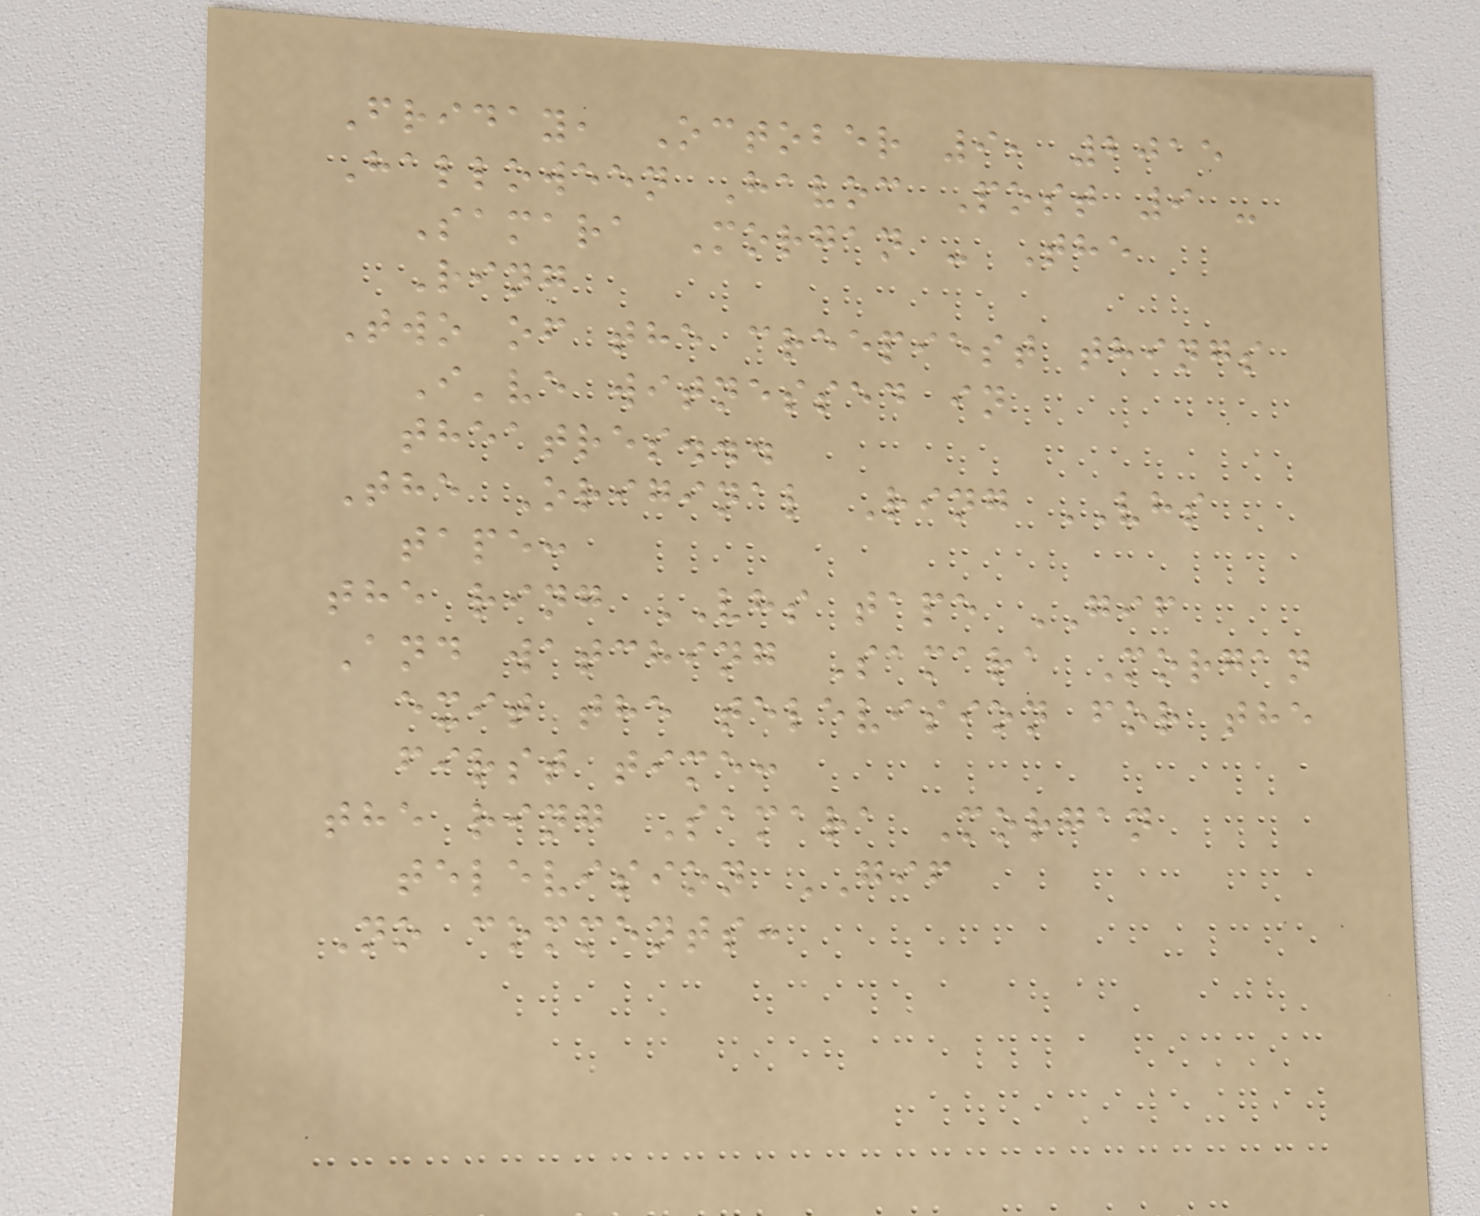Friday, October 9, 2015
Halloween Havoc Post 9 -
Samara Morgan - The
Ring
Two of the creepiest things
I've witnessed in
theatres...
The Original Ring VHS
tape:
the ring VHS tape GIF
And watching Samara Morgan
exit the television for the
first time:
the ring Samara Morgan
television GIF
No comments:
